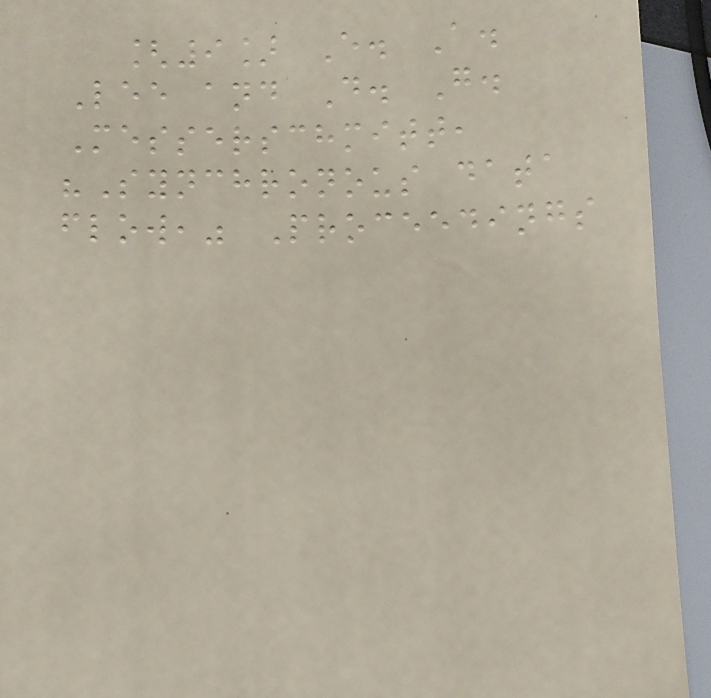[9] E. A.
Lee and D. G.
Messerschmitt,
"Synchronous data
flow," Proceedings
